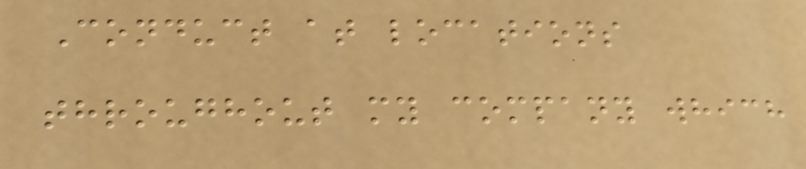Conduct at locations
throughout my company which
